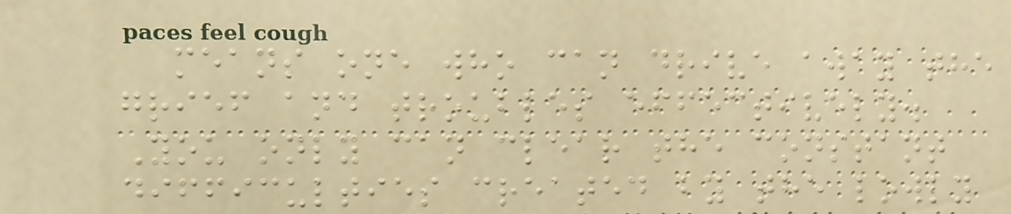means one who can drive away the
grief and troubles effectively.
You only can clear the constant
difficulties created by the lowly
